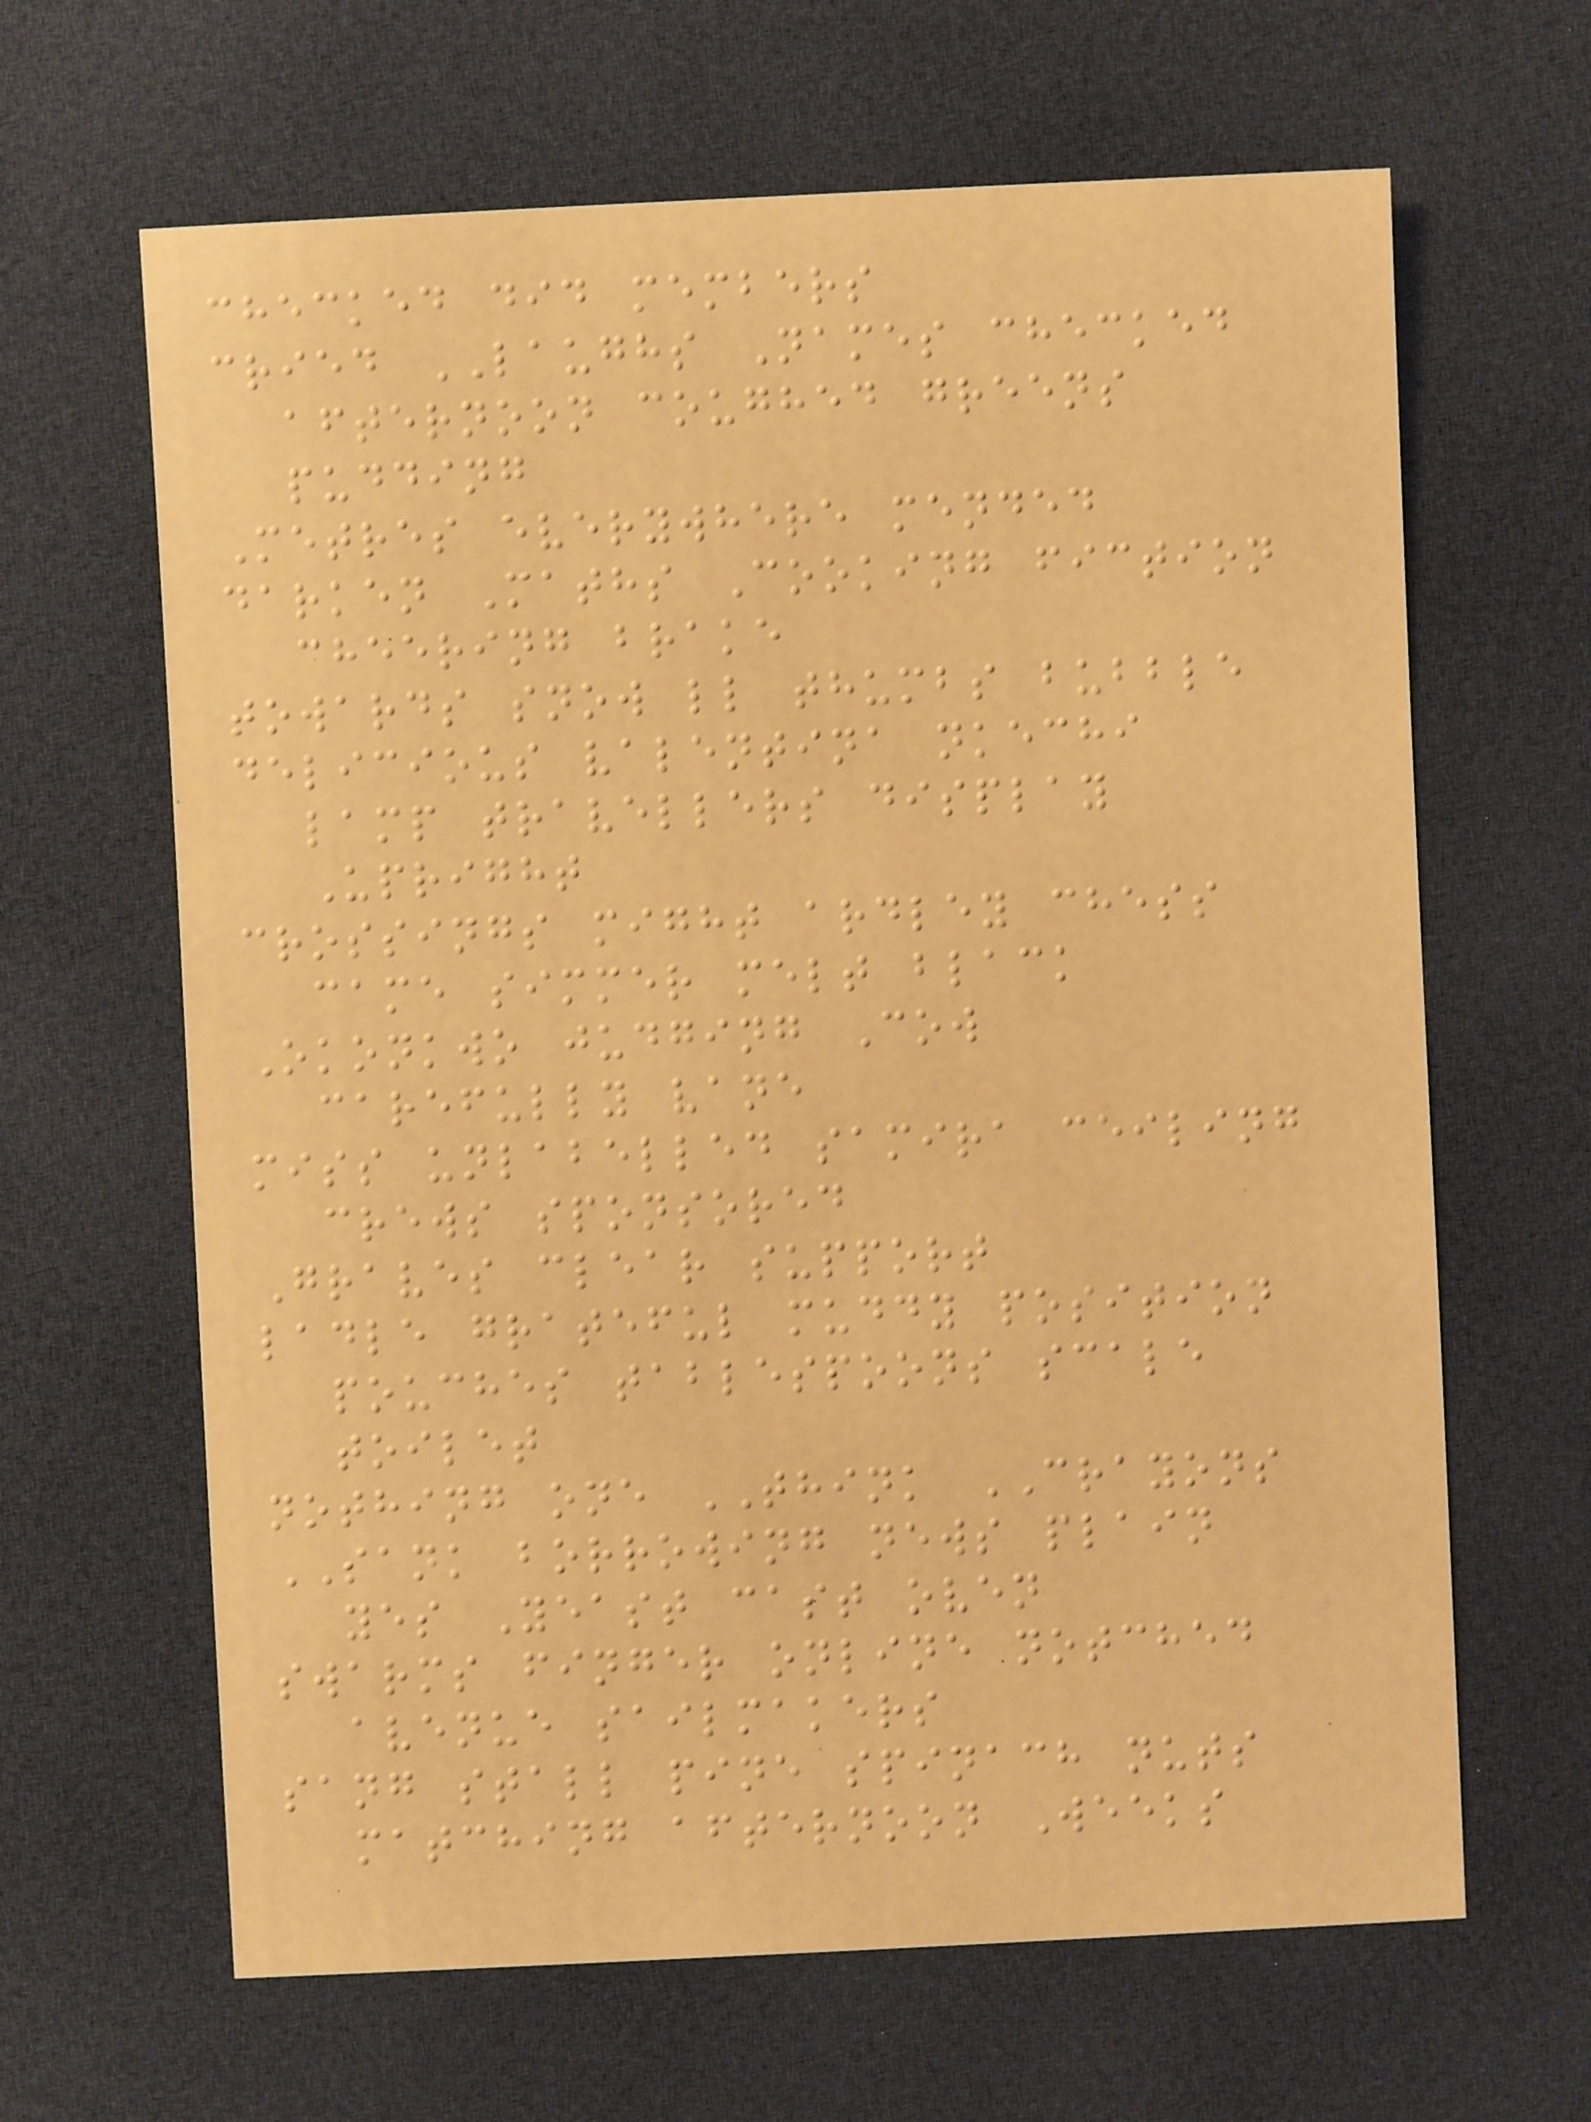checked did members
cried LAUGHS Names checked
afternoon coughed greens
pudding
Metres everywhere mended
darken Maths Cooking fiction
cheering brake
towards snow ll thumbs bubble
delicious valentina nkechi
lamp travellers display
Upright
crossings might ardley chess
came simmer melt black
Okonkwo judging Cow
carefully vane
miss unlabelled samira ceiling
crews sponsored
Graves clear support
ladle grateful muddy position
pouches tablespoons scale
toilet
nothing one THINK CRAYONS
SANK borrowing news plain
yes Yeast cast oven
swarms finger online notched
avenue sailmakers
sang stall pine spinach nuts
matching afternoon Weeks
